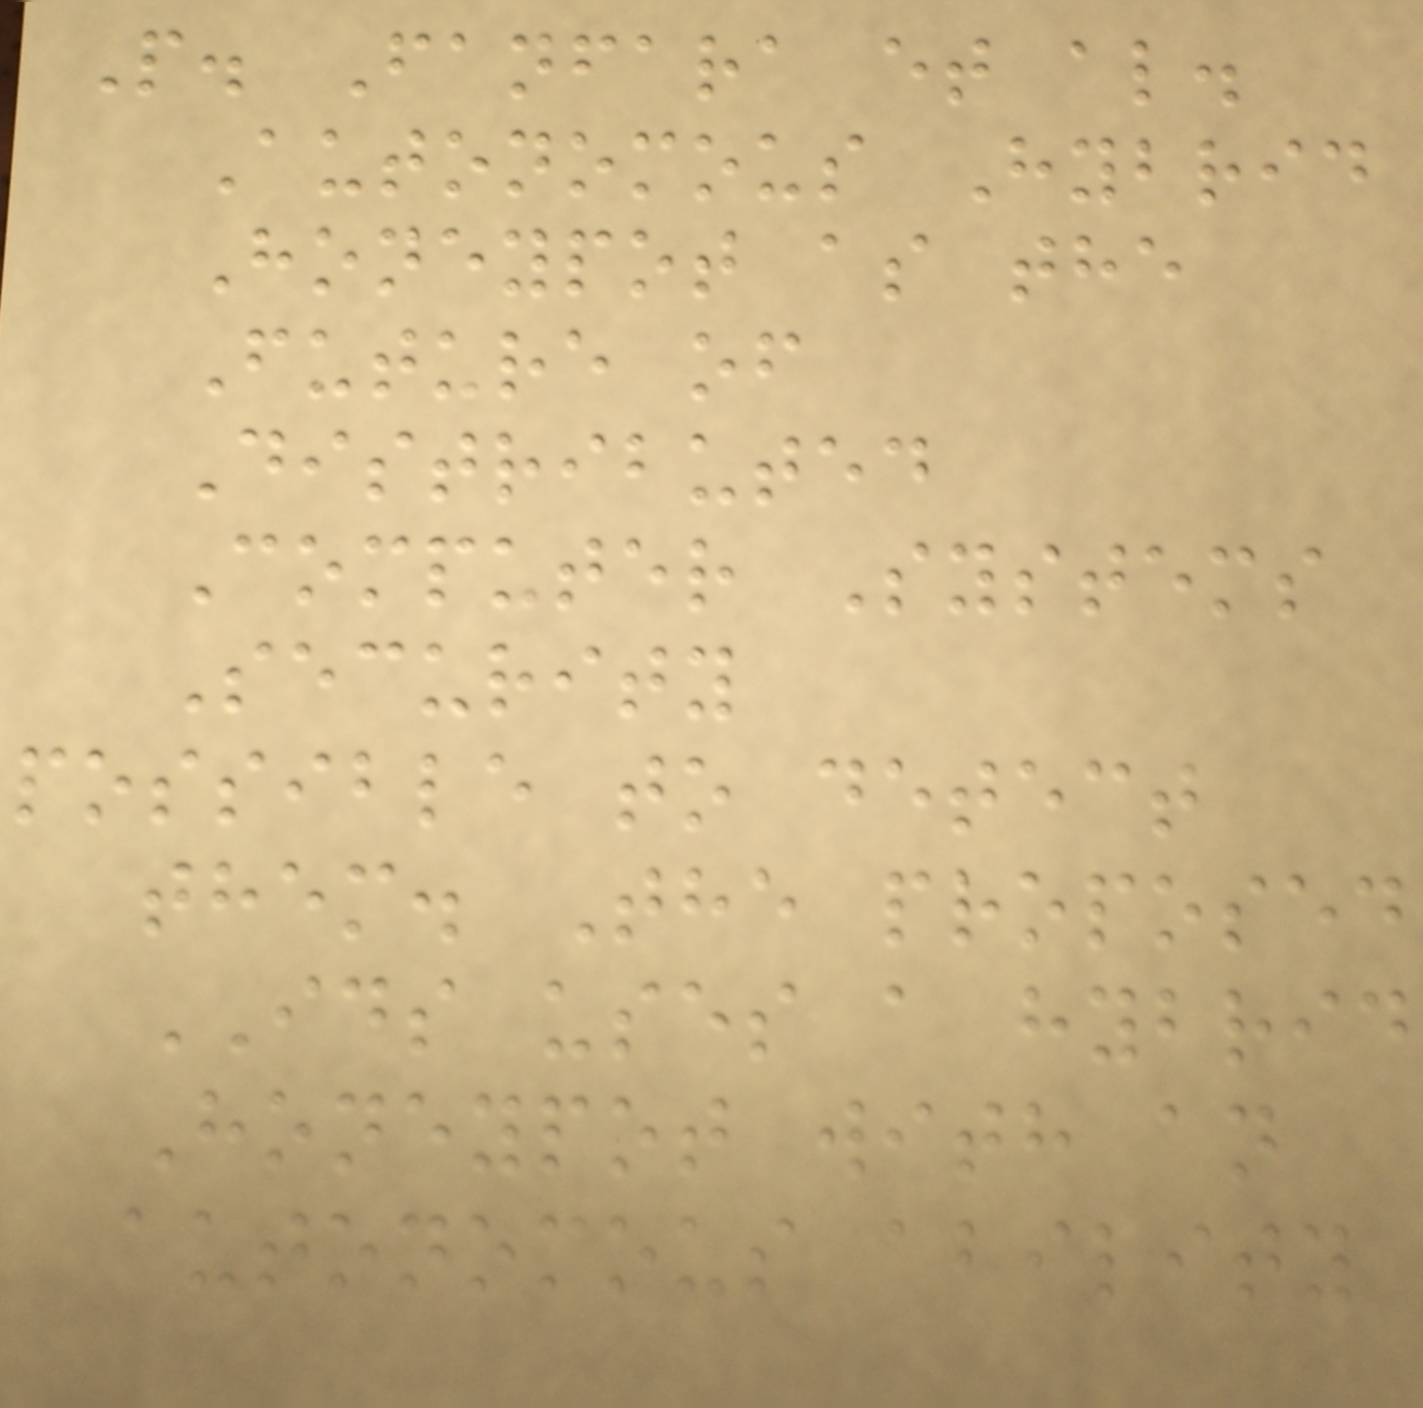P. Fanfara et al.
Autonomous Hybrid
Honeypot as the
Future of
Distributed
Computer Systems
Security
possible to detect
them. The proposed
IDS uses a hybrid
Honeypot with an
autonomous ability
